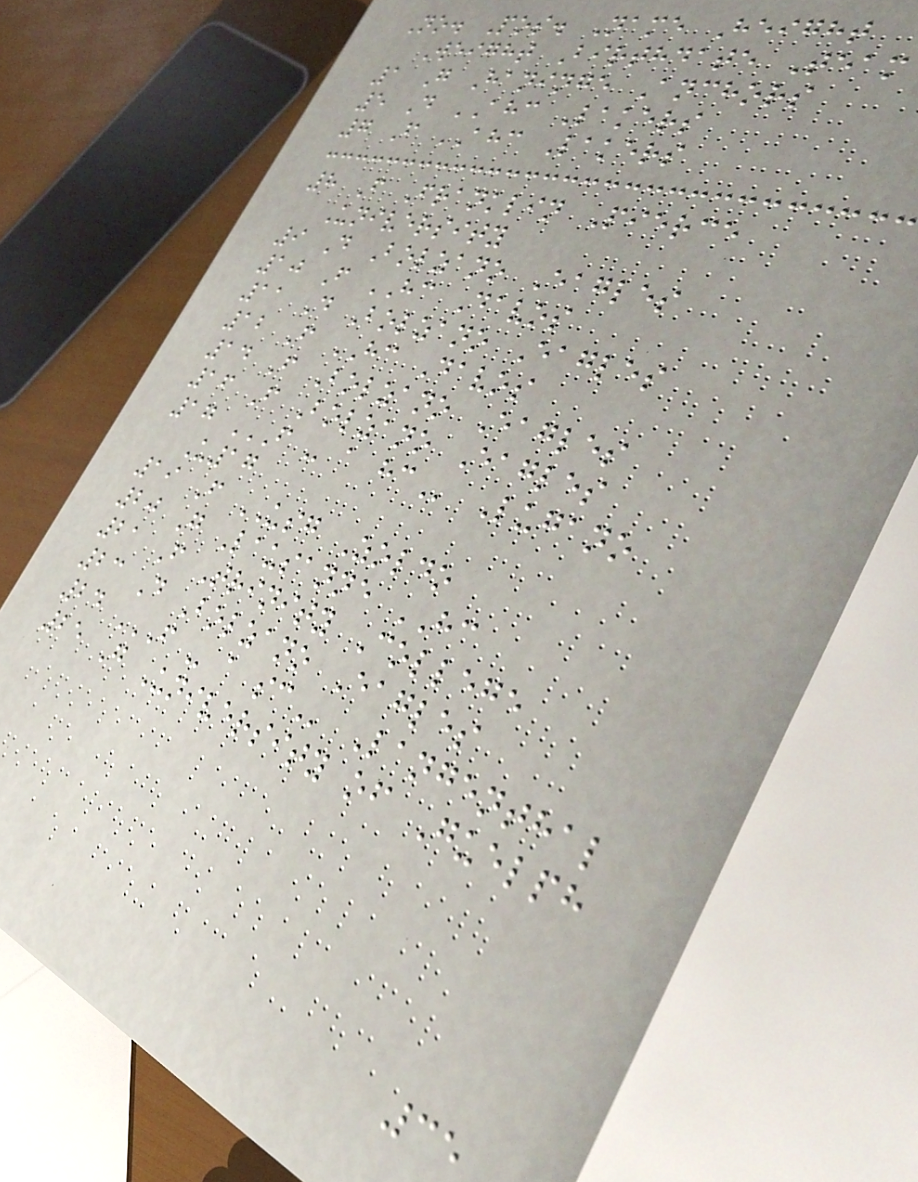No. Pos. Name Height
Weight Birthdate Team
1 G Haninge Anchors
5 D AHC Lakers
7 F AHC Lakers
8 F Franklin Pierce
University
9 D Bolzano Eagles
10 F HC Davos
11 D Bolzano Eagles
12 F HC Davos
14 F Bolzano Eagles
16 F Bolzano Eagles
17 F - A HC Lugano
U17
19 F USG Zoldo
20 G Lausanne HC
21 F Trinity College
23 D Bolzano Eagles
24 F - A SC Langenthal
25 G University of Guelph
35
